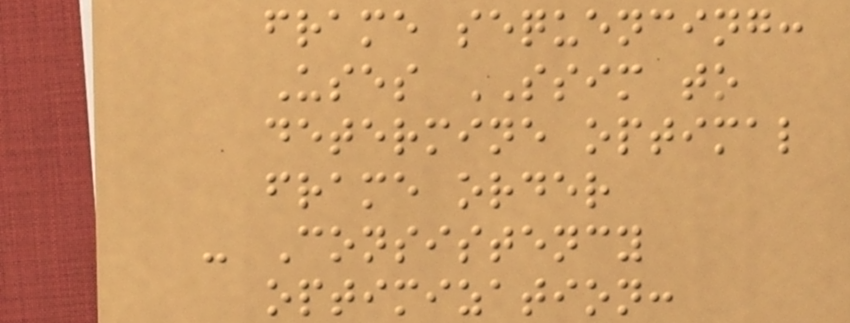frame sequencing:
Uses SSIM to
determine optimal
frame order
- Consistency
optimization:
